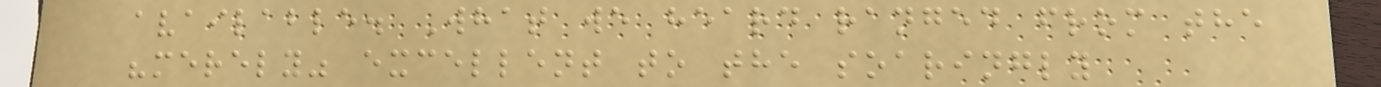available. What we heard ranged from the
"merely" excellent to the soaringly
